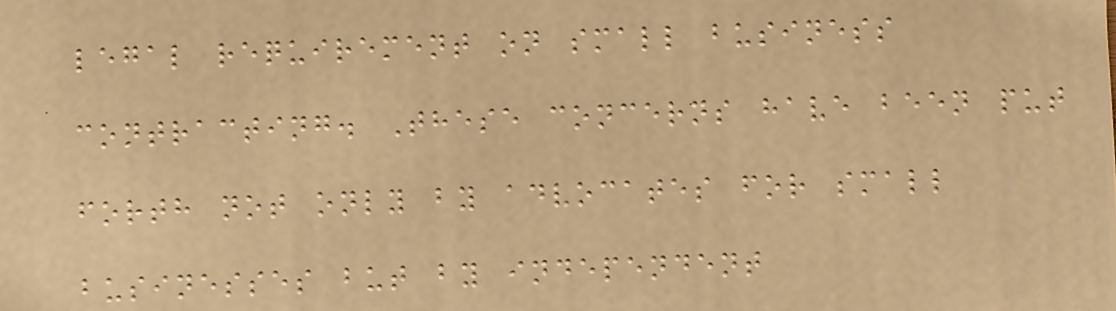legal requirement on small business
contracting. These concerns have been put
forth not only by advocates for small
businesses but by independent
